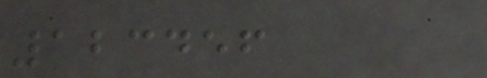123456
